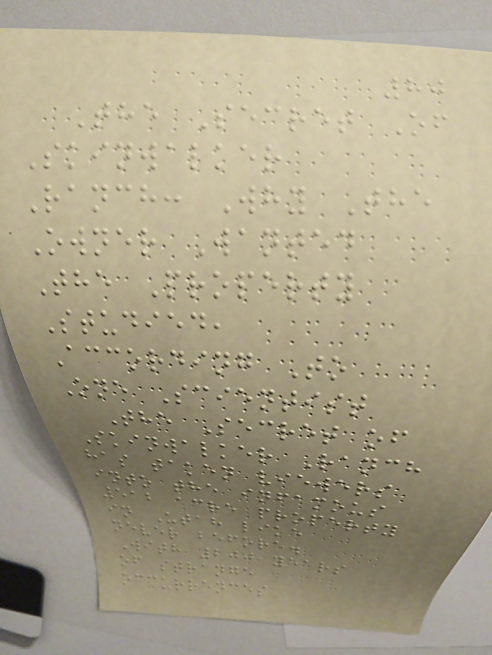80
The Secret Of
Skinwalker
Ranch: Why The
Owner Wanted
The Property
Studied,
According To
One Scientist
The Secret of
Skinwalker Ranch
has taken viewers
into the infamous
512 acre property
in Utah like
never before.
With 200 years
of strange
occurrences
